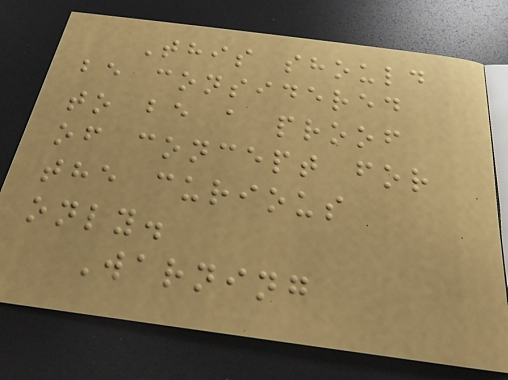This should
be considered
to be a proof
of concept for
the curious
only.
Warning
